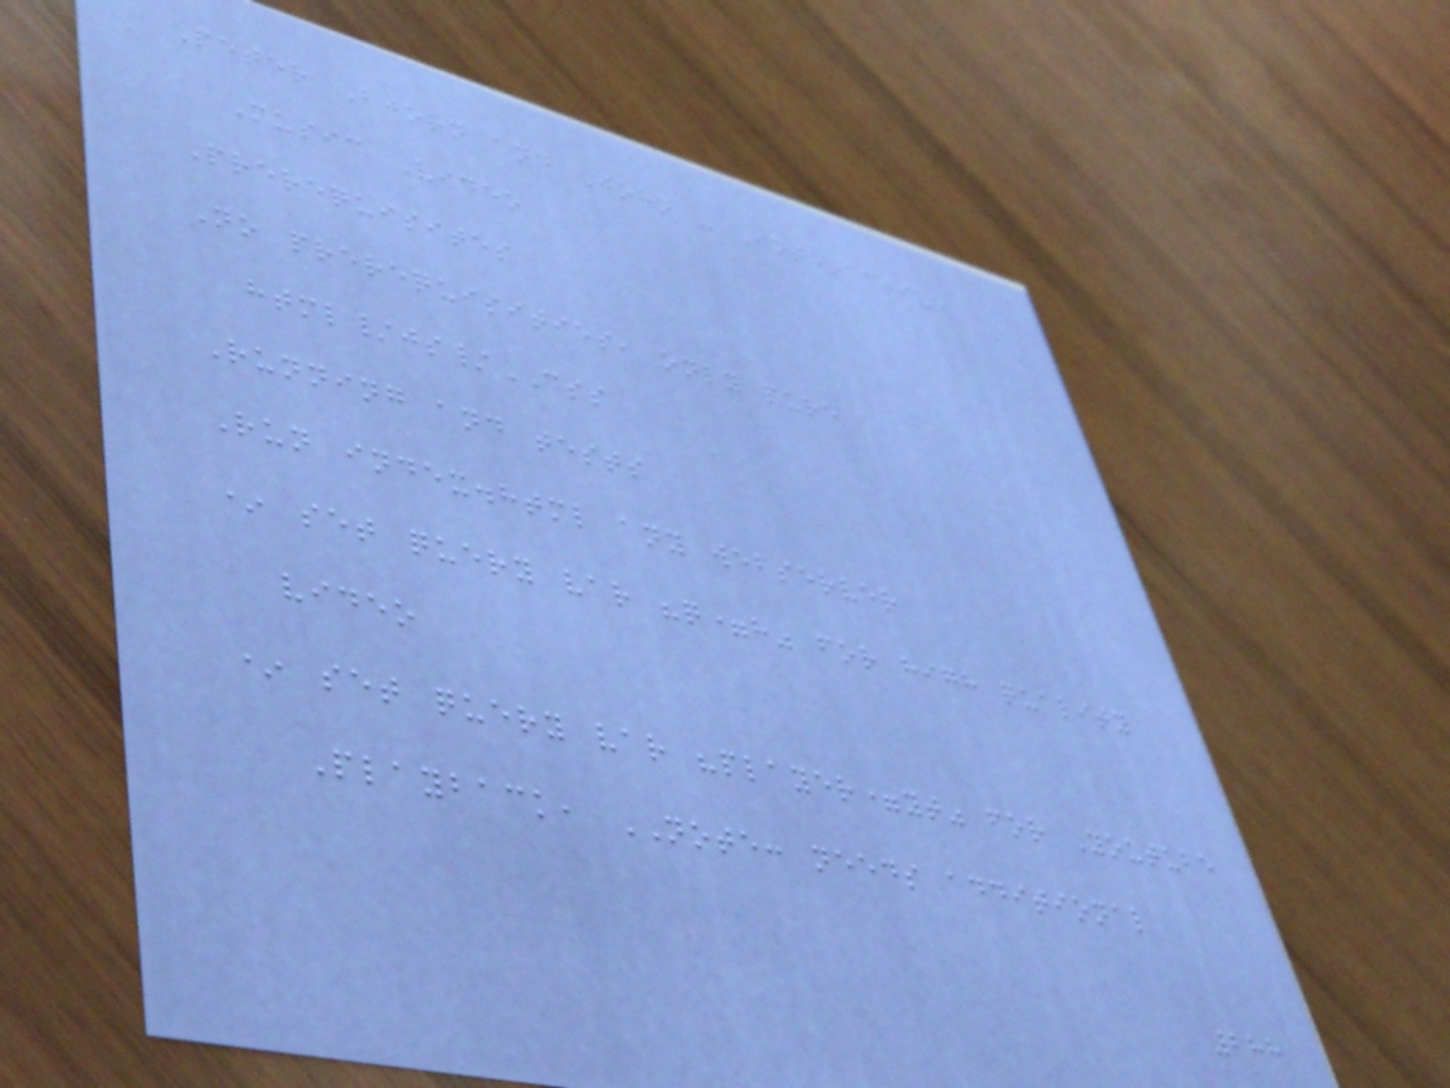Peter Bjorn and John - Interactive
Music Video
Prerequisites
No prerequisities, only pure
html/js/CSS
Running and tests
Run index.html any webserver
* set query var "q=h" for high quality
video
* set query var "player=yt" for Youtube
Playback, NOTE: needs additional
288
